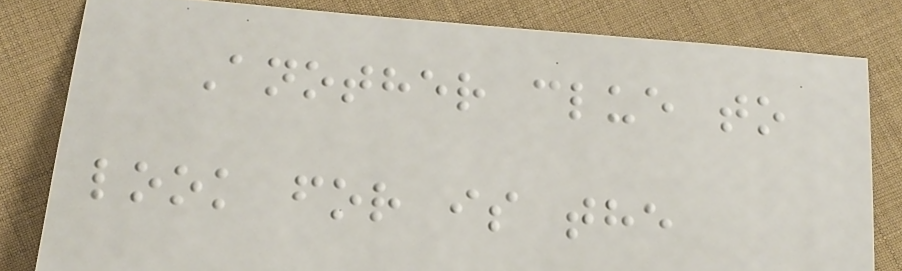Another clue to
look for is the
